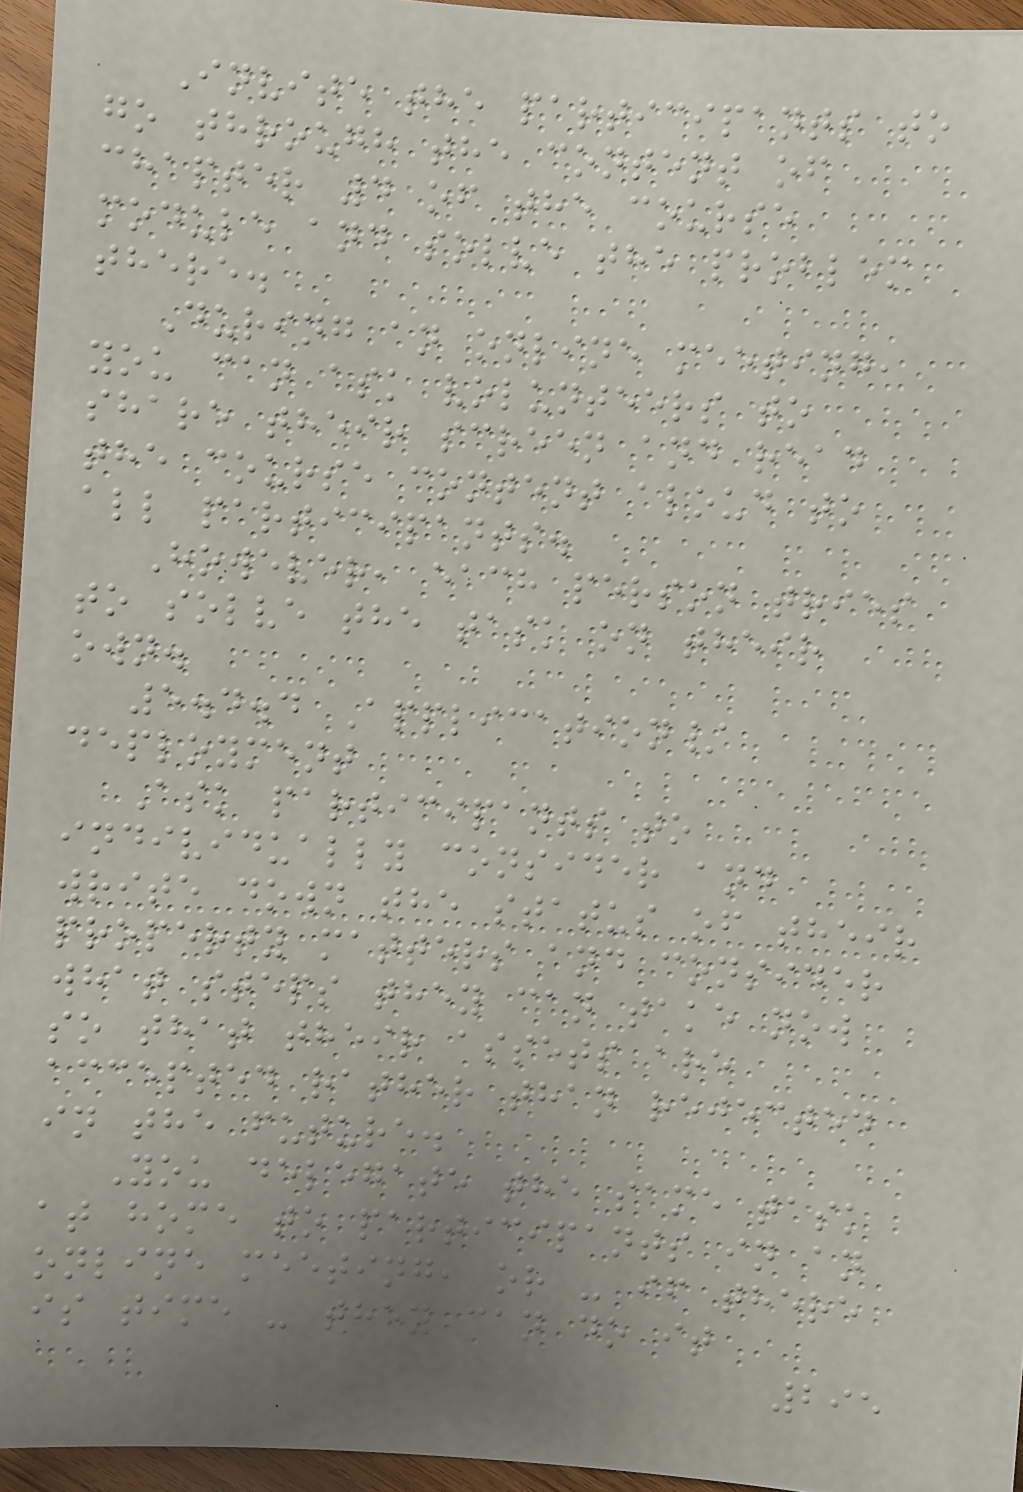Invite the participants to
go through the content of
chapter 4 of the course
module and solve the problem
there.
During an online meeting,
you can ask volunteers to
share their screen and read
the course content aloud to
all participants.
However, each person tries
to solve the task on their
own.
5.4.4 Application/
deployment
Ask participants to
individually consider and
write down the status of their
property matters and consider
what steps they can take now
so that their assets are
accepted rather than rejected
in the future.
You delegate the same task
at home to participants in an
online meeting, or - if there
is time - they can do it
295
